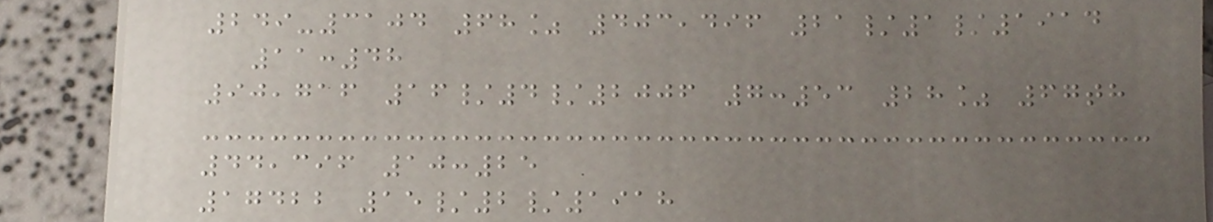249-3104 68% 403,496 21/1/1914
11:48
90,716 16/4/2006 7:53 28% 67th
44,396 10:25
17422 15/2/1918
